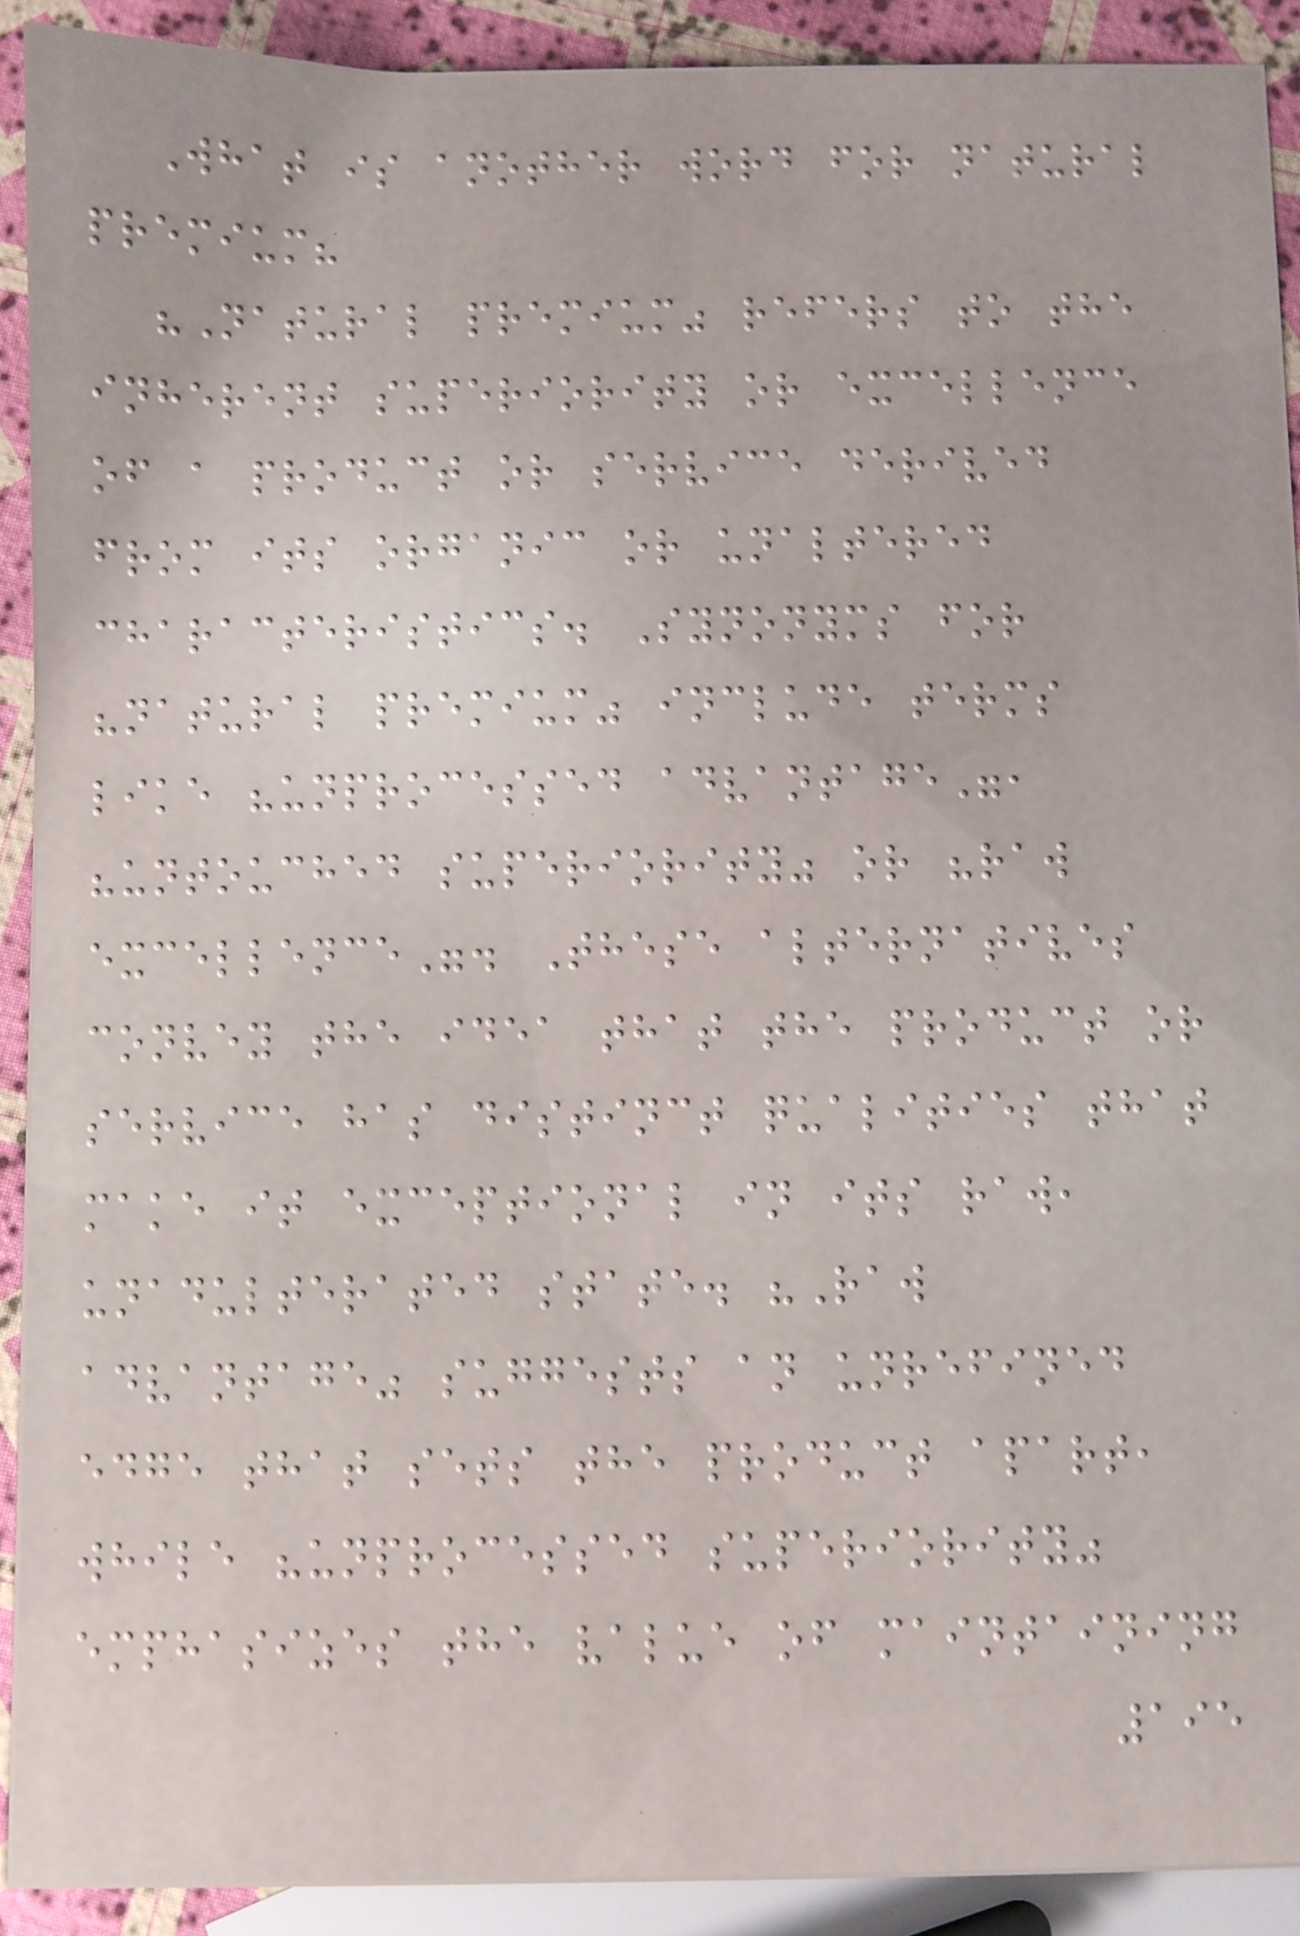What is another word for natural
premium?
"Natural premium" refers to the
inherent superiority or excellence
of a product or service derived
from its organic or unaltered
characteristics. Synonyms for
"natural premium" include terms
like "unprocessed advantage",
"untouched superiority" or "raw
excellence". These alternatives
convey the idea that the product or
service has distinct qualities that
make it exceptional in its raw,
unadulterated state. "Raw
advantage" suggests an unrefined
edge that sets the product apart,
while "unprocessed superiority"
emphasizes the value of maintaining
195
